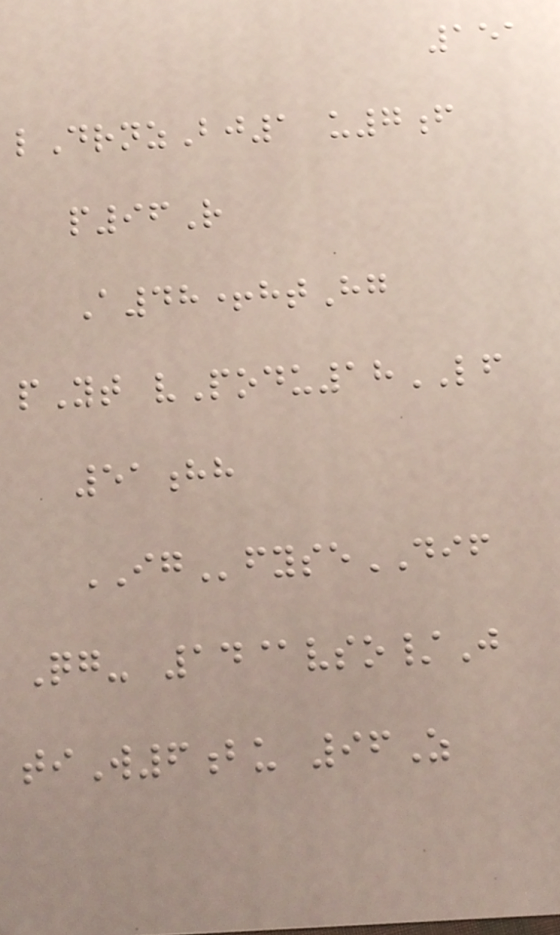151
lDrnzBj1 u7f
p96R
A48+htHg
pYt vPodu18LF
51hh
IGfyseDIF
Qg- 14@vso/J
tiW6bu 96Z
